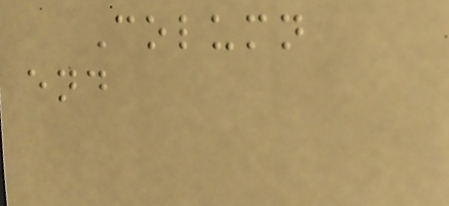Column
end
